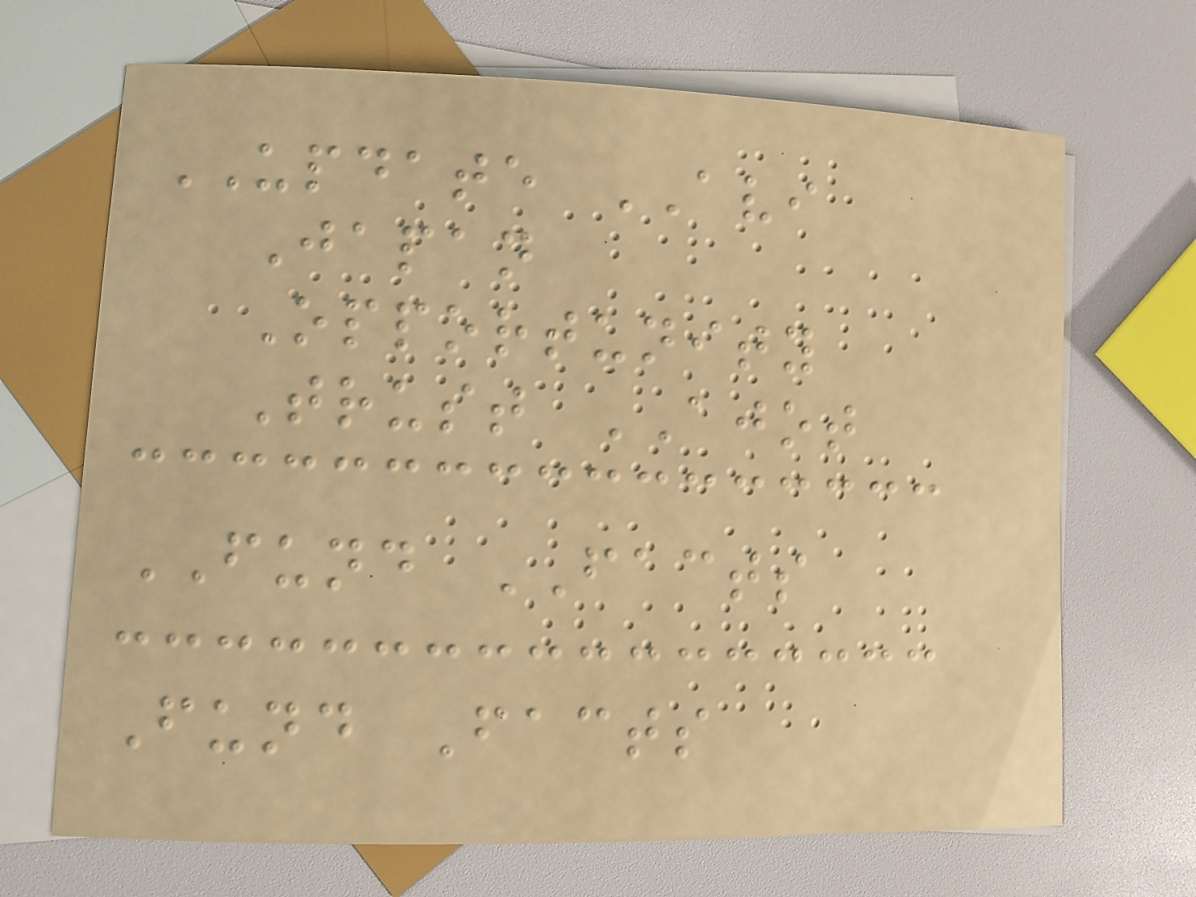UPDATE AVI
Japan
Opportunity
Trust AJOT
FUND FACTS
Fund Facts
